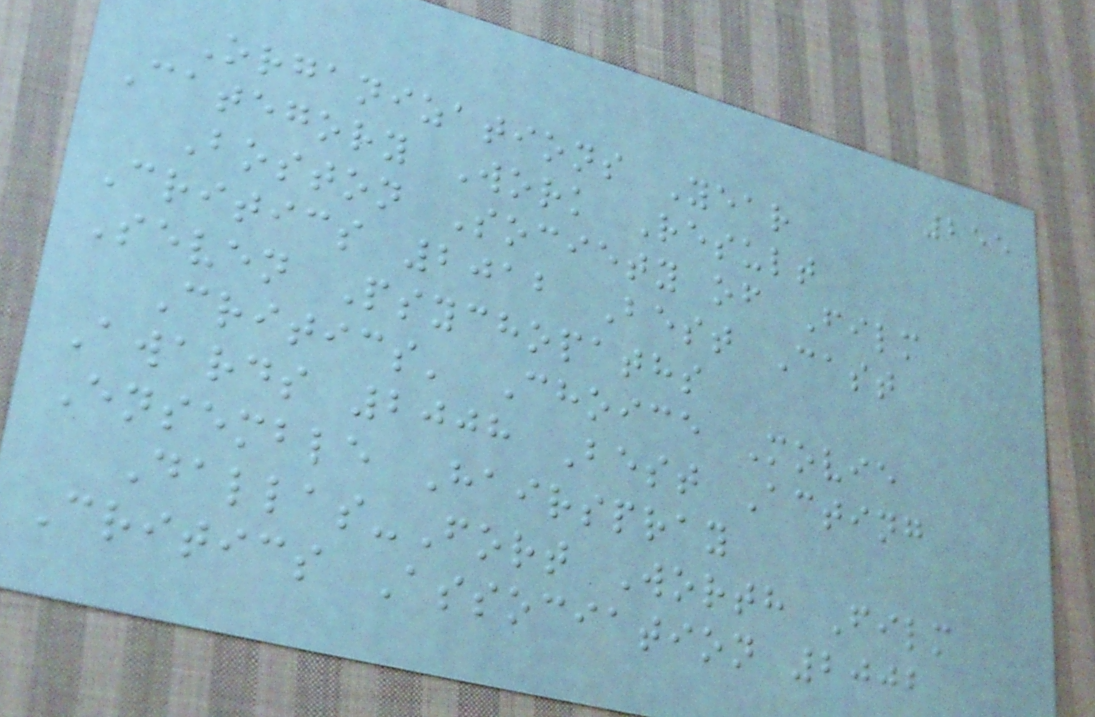255
Organizations Year
Category Work Result
Boston Society of Film
Critics 2012 Best Cast
Seven Psychopaths
Critics' Choice Movie
Awards 2008 Best Acting
Ensemble Hairspray
Dallas-Fort Worth Film
Critics Association 2002
